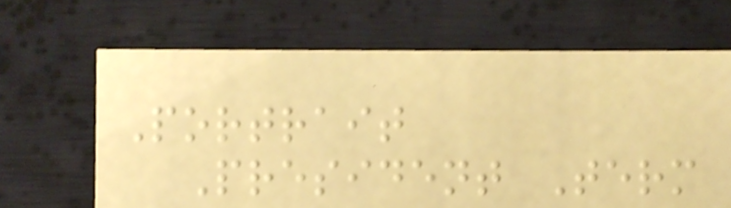Portrait
President Term
